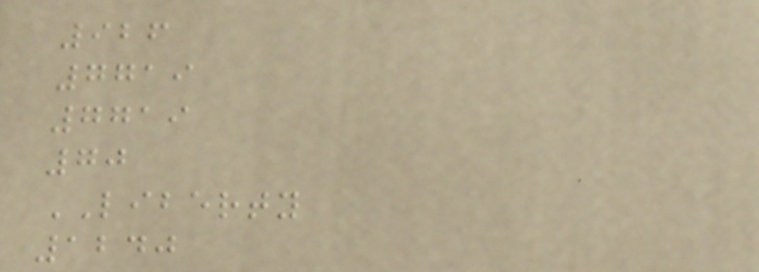926
7719
7719
70
LIBERTY
1240
